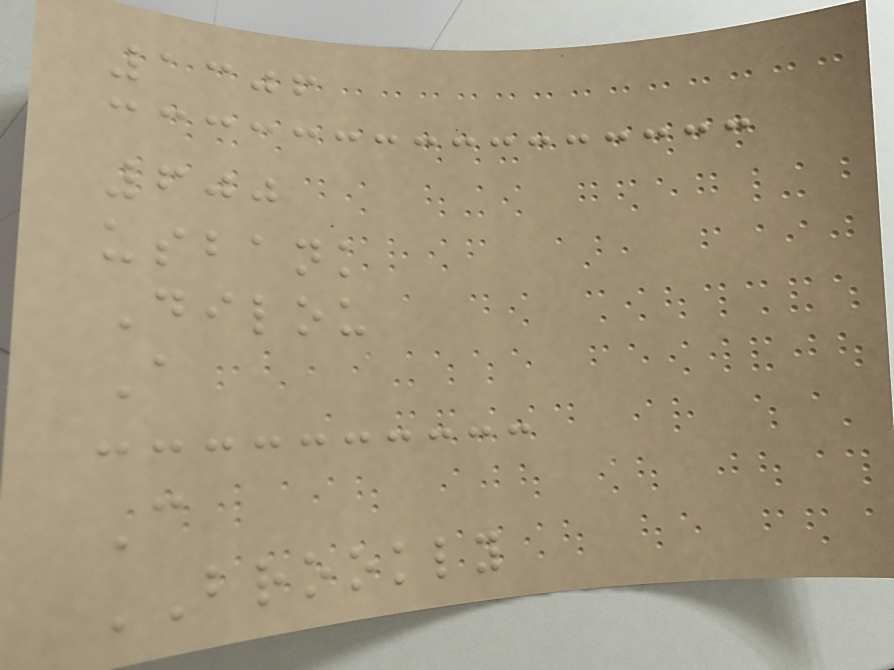1306
600
usbank
Dilou
A
C
BROOKLY
